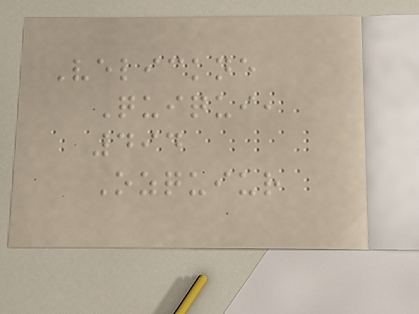Velickne
Quiqui,
494
Ozquiur
